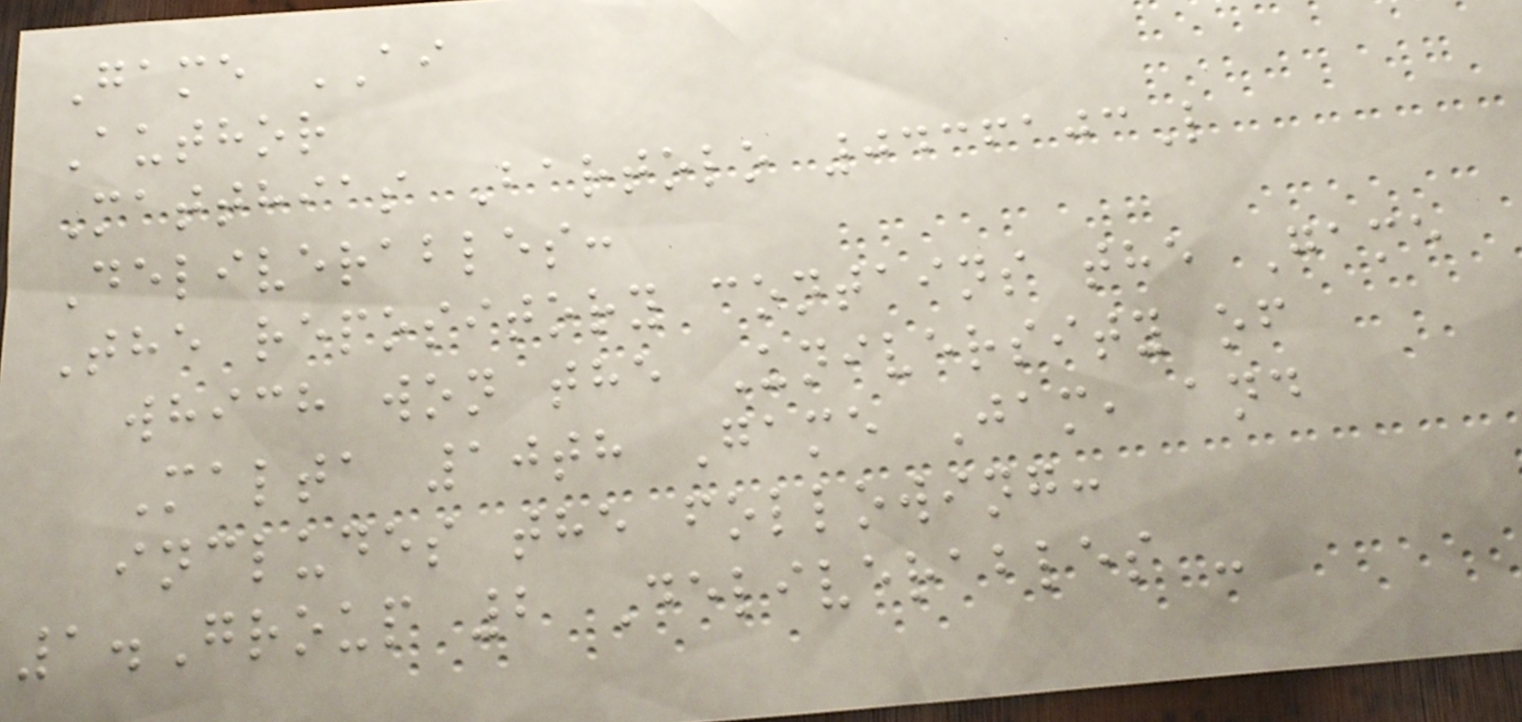Game AI
Author
Matthias Bartolo 0436103L
Deliverables:
The repository contains the Game
which won the University of
Malta 10th Game Jam, and
includes the following:
1.Group 2 Deliverables -
